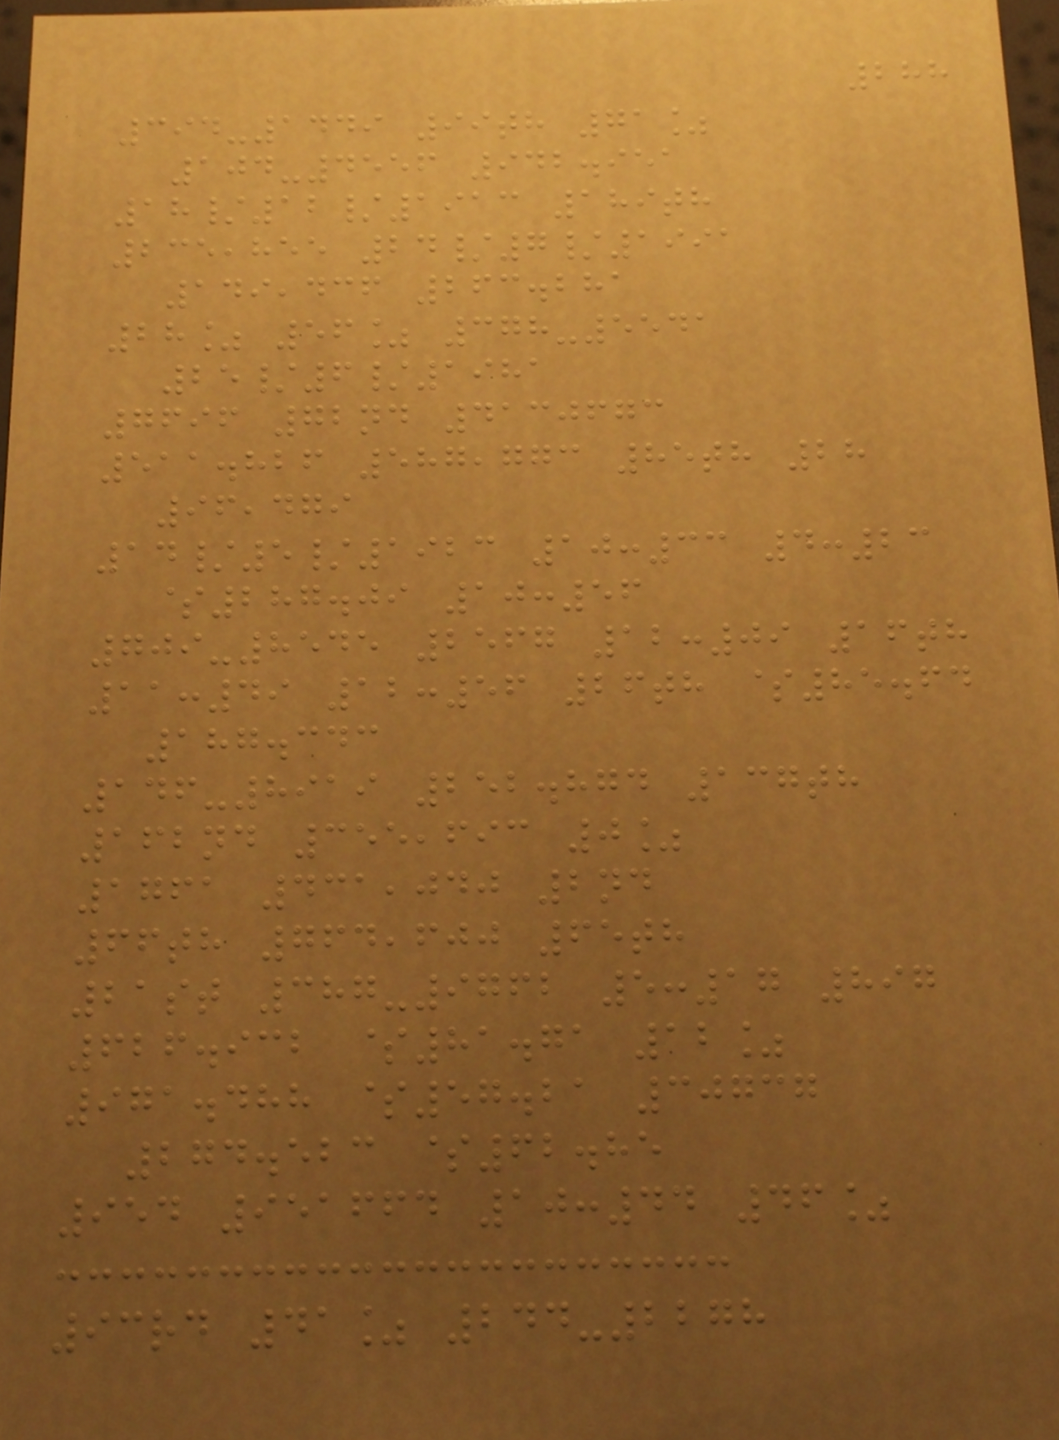288
394-1449 99th 71%
104-4556 942.951
18/12/1913 189th
235,855 24/7/1991
149,436 263.281
28% 56% 378-5541
25/6/1981
7696 72nd 4130673
511.826 587,773 85th 28
96,479
14/5/1923 10:33 4:23
$287.09 10:56
709-8545 2567 12:09 16th
11:49 12:56 26th $85.64
187.343
146-8919 252.874 137th
162nd 355,693 0%
1761 431,040 2nd
66th 764,600 65th
21st 387-9762 5:17 897
626.932 $81.71 12%
971.488 $57.21 30737
274.523 $62.85
954 951664 10:44 46%
93rd 41% 244-2278
